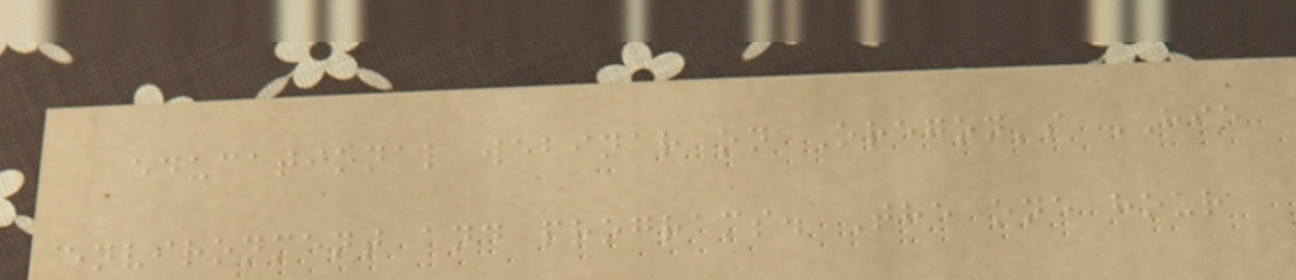educational webinar on Oregon's HIE
environment and programs. The one hour
